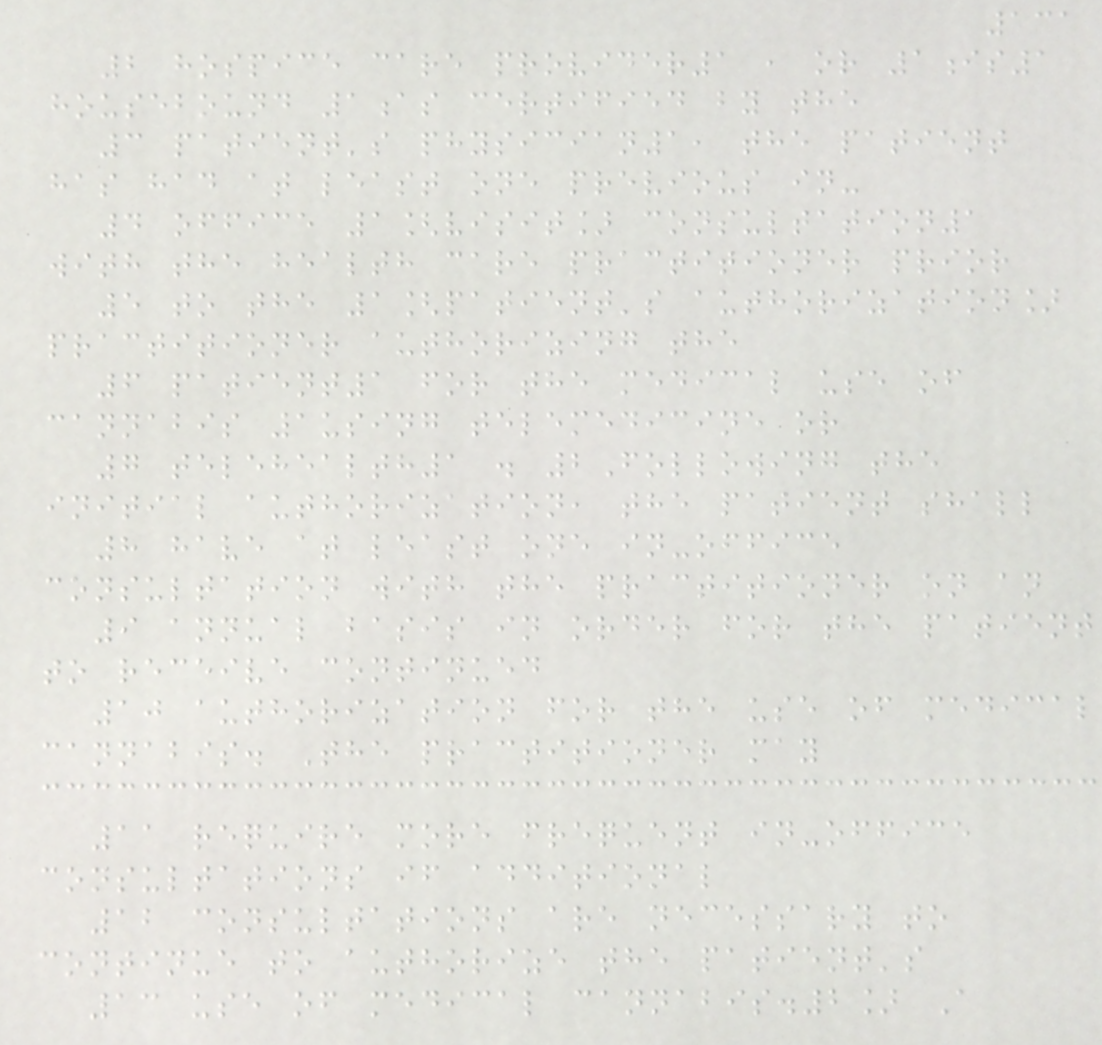131
2 hospice care provider1 , or 1is1
housebound 1as certified by the
3 patient's physician1, the patient
has had at least one previous in-
4 office 1[visit] consultation1
with the health care practitioner prior
5 to the 1[patient's authorization]
practitioner authorizing the
6 patient1 for the medical use of
cannabis 1using telemedicine or
7 telehealth1 . 2Following the
initial authorization, the patient shall
8 have at least one in-office
consultation with the practitioner on an
9 annual basis in order for the patient
to receive continued
10 authorization for the use of medical
cannabis. The practitioner may
11 require more frequent in-office
consultations if additional
12 consultations are necessary to
continue to authorize the patient's
13 use of medical cannabis.2] A
